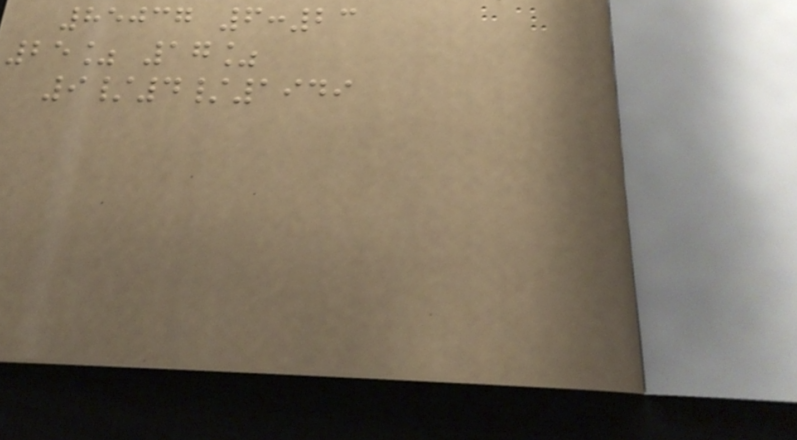85037 6:23
25% 17%
9/4/1949
